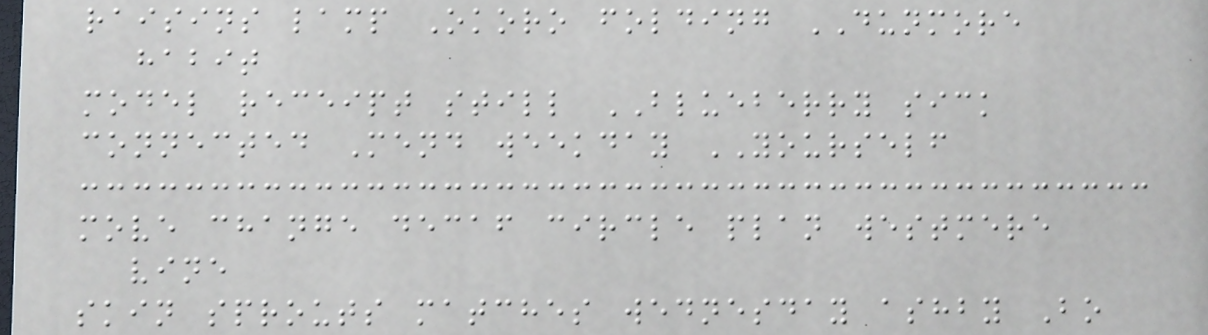raisins lamp Okoro folding DUNMORE
habit
model receipt still BLUEBERRY sick
connected Mend weekday YOURSELF
move change decaf circle plan westmere
vine
skin sprouts matches wednesday ashby Bo
